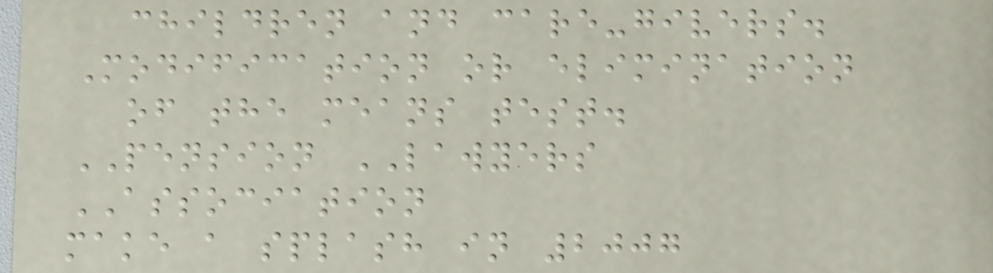children and care-givers.
Modification or elimination
of the means test.
PENSION LAWYERS
ASSOCIATION
make a splash in 2007
